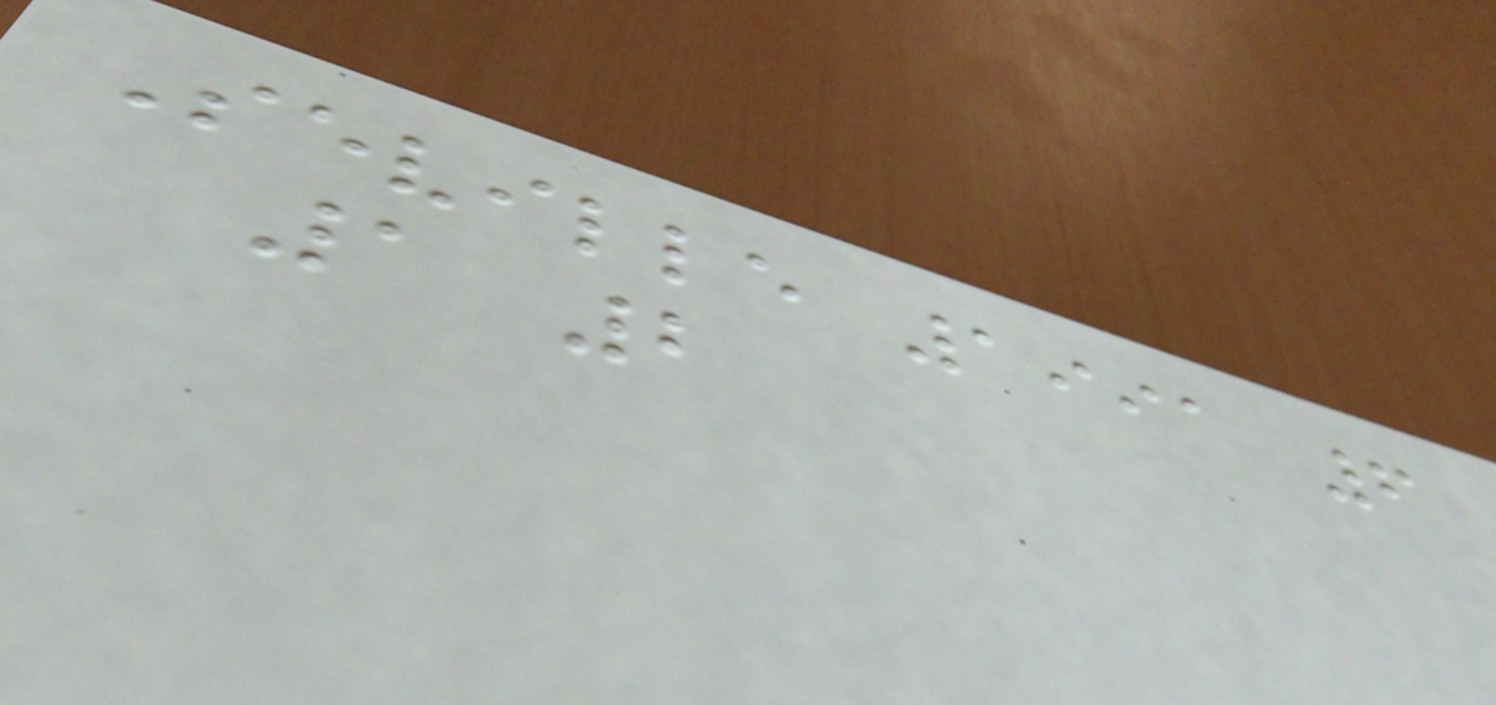Seville 1991 6
1 2
